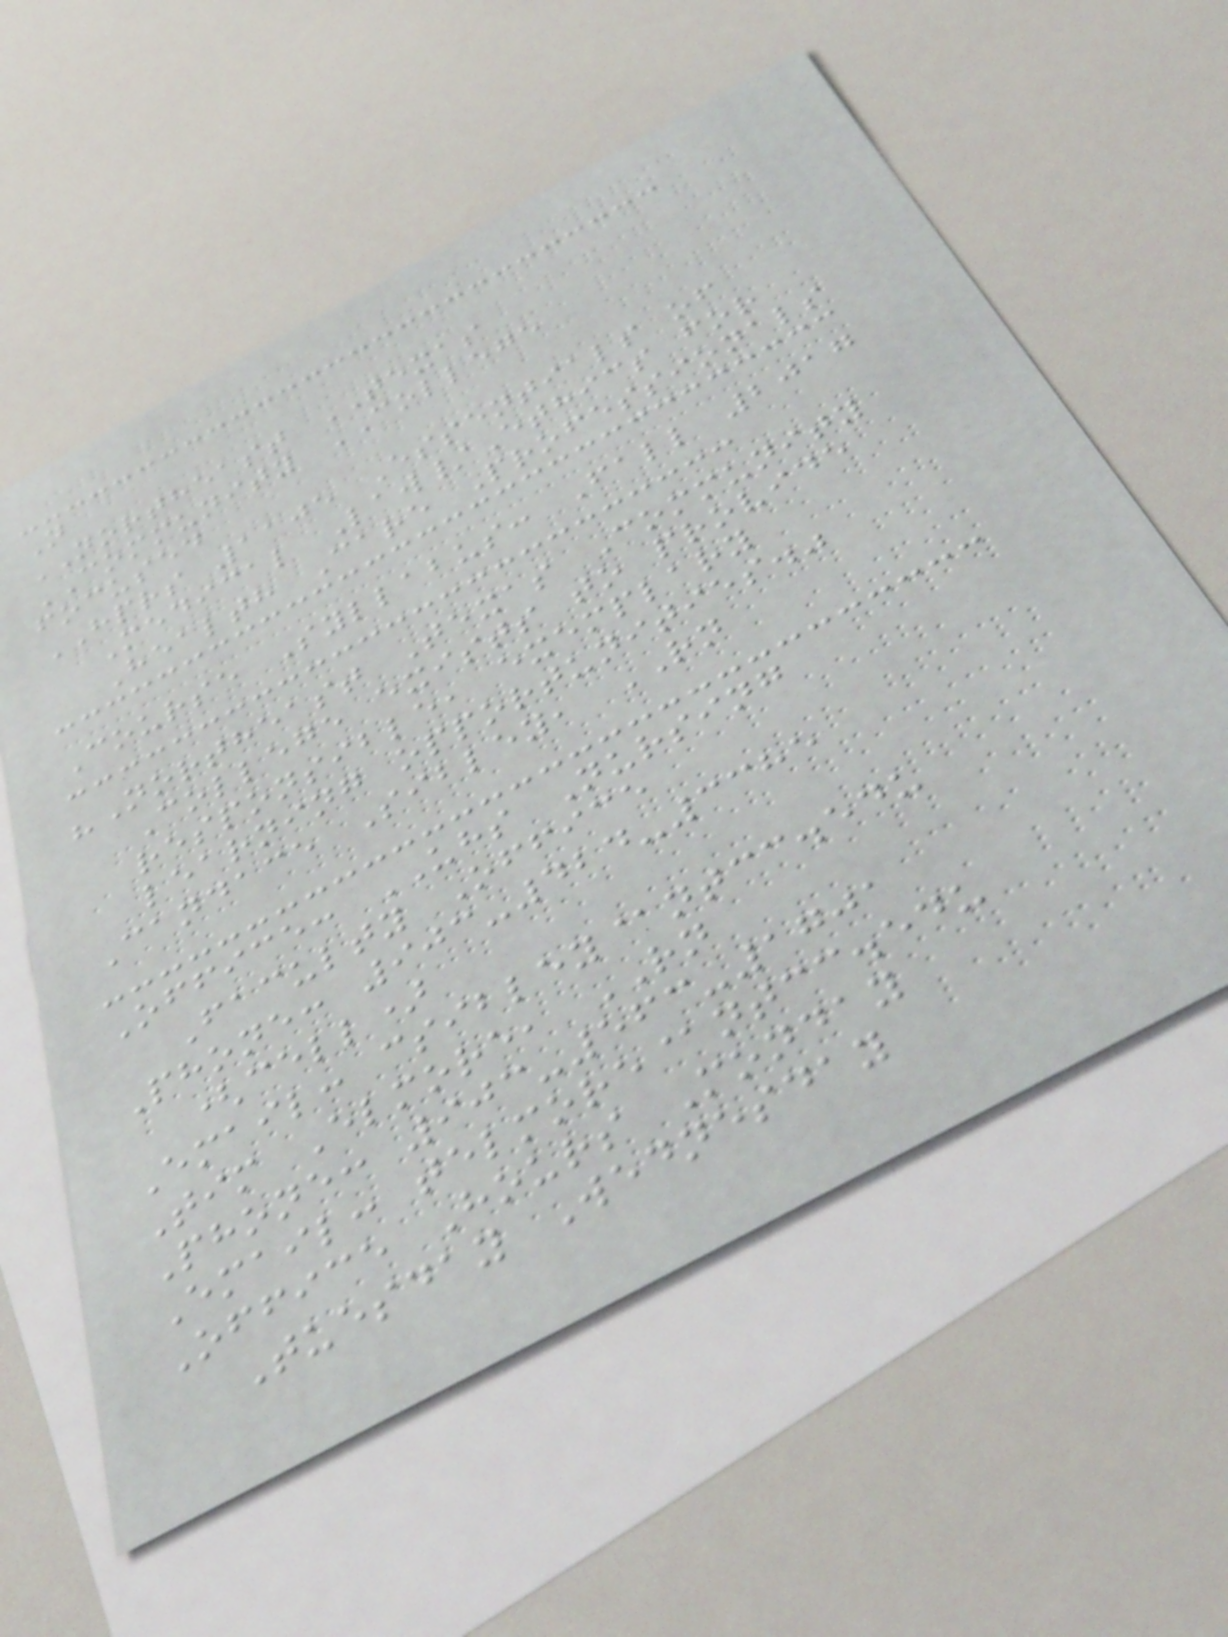N
NORTHEAST TEXAS
COMMUNITY COLLEGE
focused
HPRS 1105 Essentials of
Medical Law/Ethics for
Health Care Professionals
Course Syllabus: Fall 2017
"Northeast Texas Community
College exists to provide
responsible, exemplary
learning opportunities."
Candace Sibley, RN
Office: UHS Nursing
Faculty Office
Phone: 903-424-3385
(cell)
Email: csibley@ntcc.edu
Tim Elmore, RN
Phone: 903-563-1701
Email: telmore@ntcc.edu
Office Hours Monday
Tuesday Wednesday
